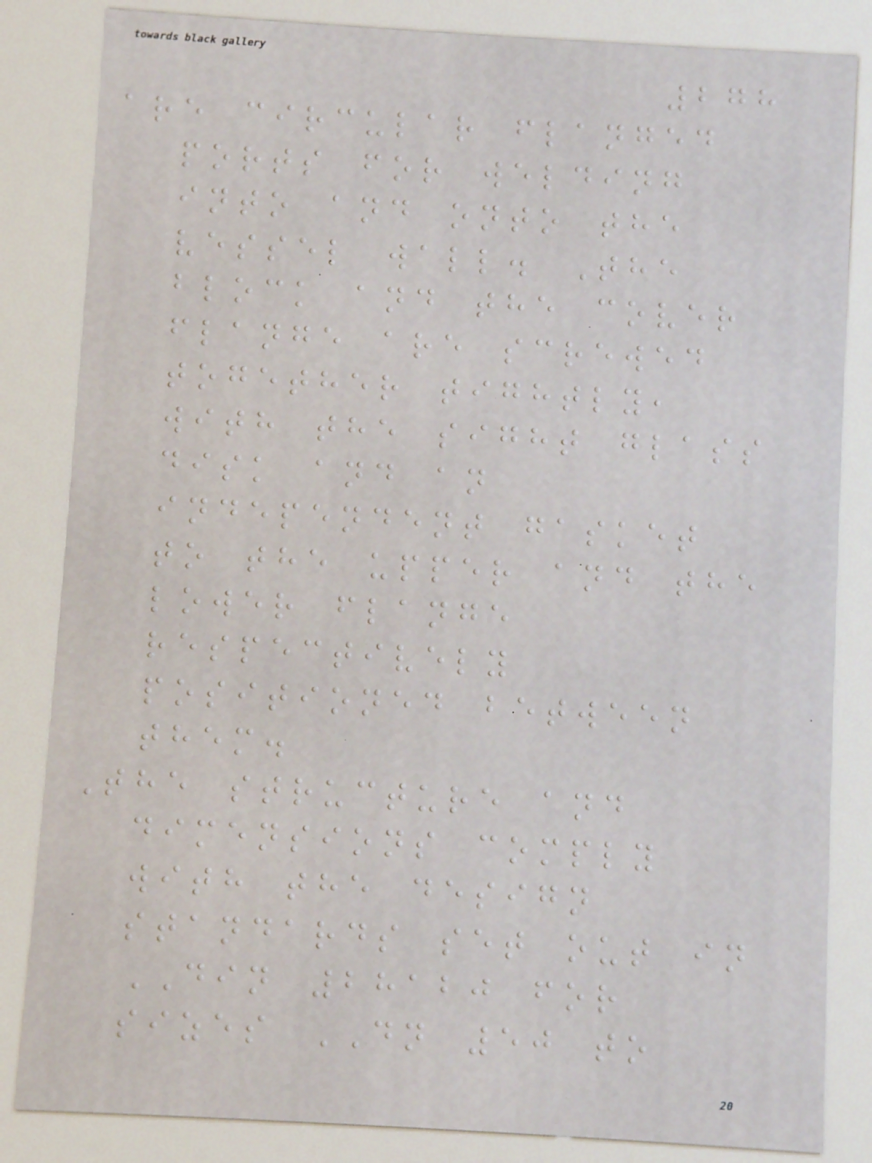278
are circular flanged
ports for welding
into and onto the
vessel wall. The
block and the cover
flange are screwed
together tightly,
with the sight glass
disk and an
independent gasket
to the upper and the
lower flange
respectively
positioned between
them.
The structure and
dimensions comply
with the design
standards set out in
DIN 28120 for
sizes DN 50 to
